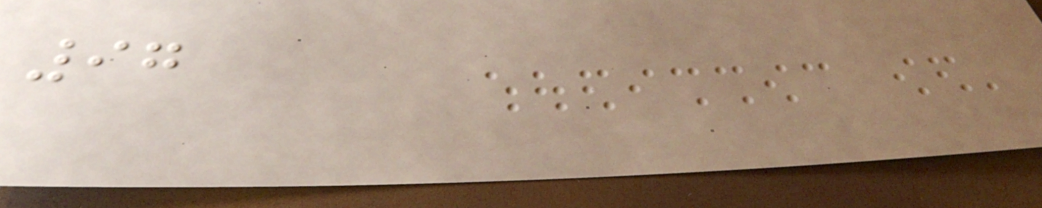97
